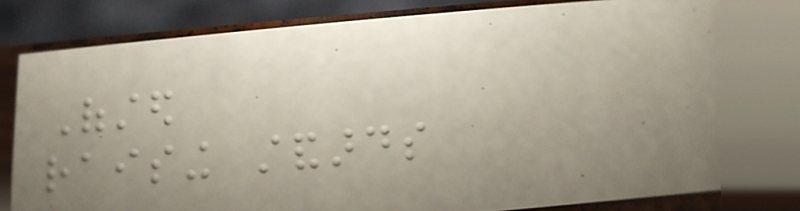Ofsted
raising standards
